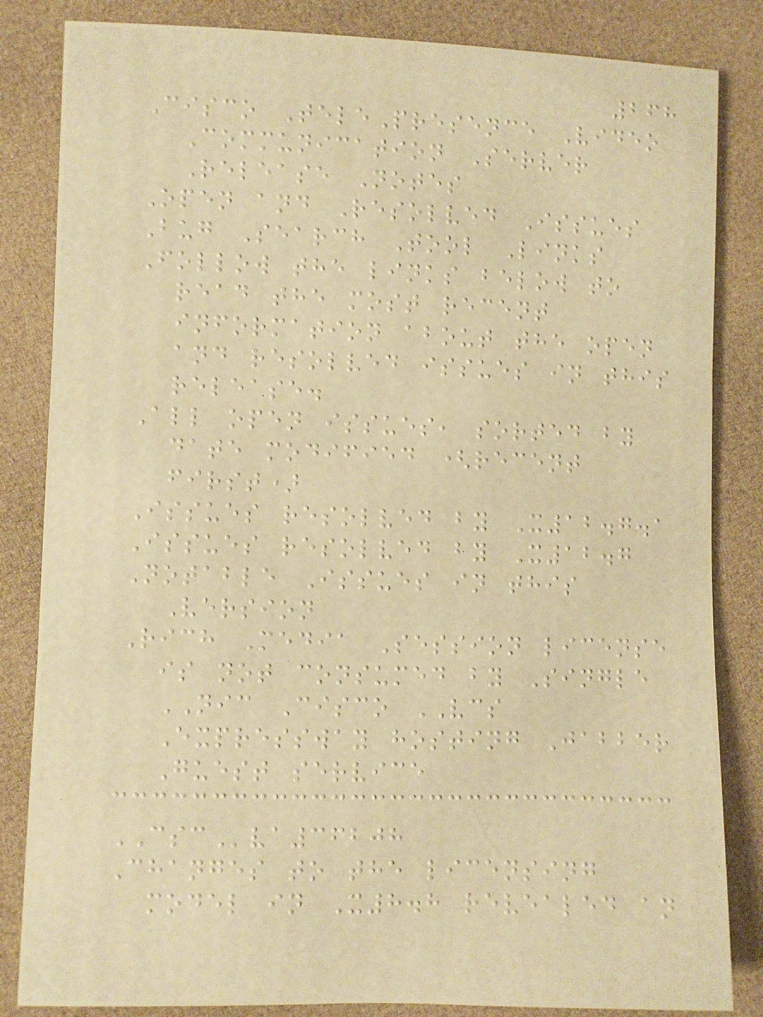268
Cisco TelePresence Video
Communication Server
Release Notes
Open and Resolved Issues
Bug Search Tool Links
Follow the links below to
read the most recent
information about the open
and resolved issues in this
release.
All open issues, sorted by
date modified (recent
first)
Issues resolved by X12.7.1
Issues resolved by X12.7
Notable Issues in this
Version
Rich Media Session license
is not consumed by Single
NIC Cisco VCS
Expressway hosting Jabber
Guest service
CSCva36208
Changes to the licensing
model in X8.8 revealed an
